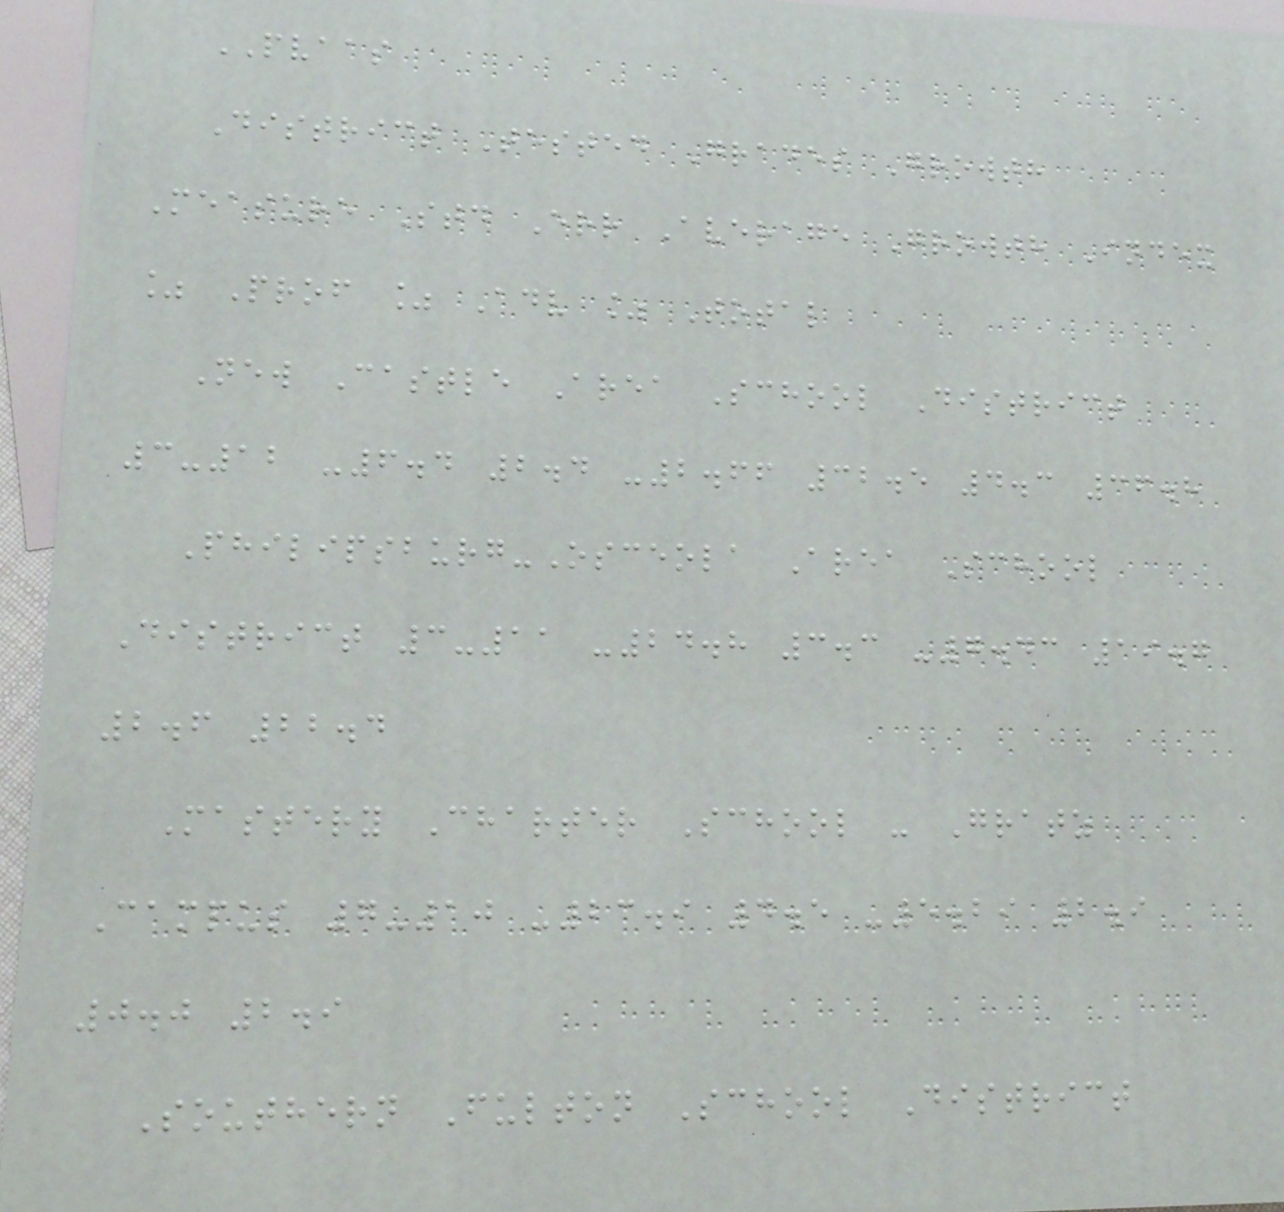PVAAS
District Tested Grades Growth
Measure Std Err Average Growth Index
% Prof % Adv % Total
New Castle Area School District
3-12 -6.4 2.4 -2.66 32.5 4.3 36.8
Philipsburg-Osceola Area School
District 3-11 -24.8 3.3 -7.43 19.7
2.6 22.4
Mastery Charter School - Gratz
Campus 7-10 -23.9 4.5 -5.29 2.9
0.0 2.9
Southern Fulton School District
